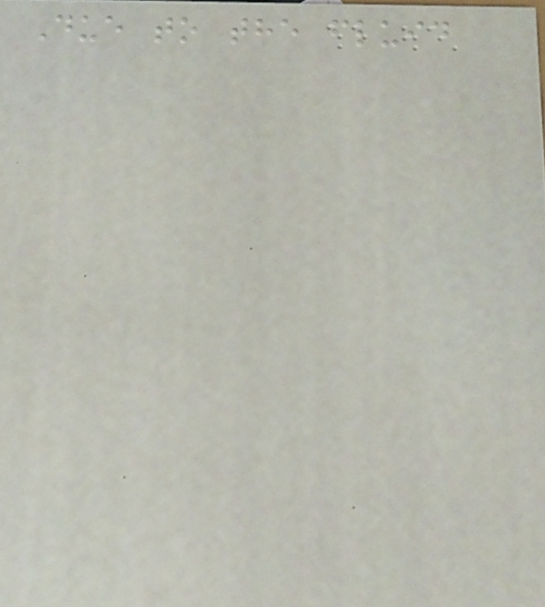Due to the fluid
